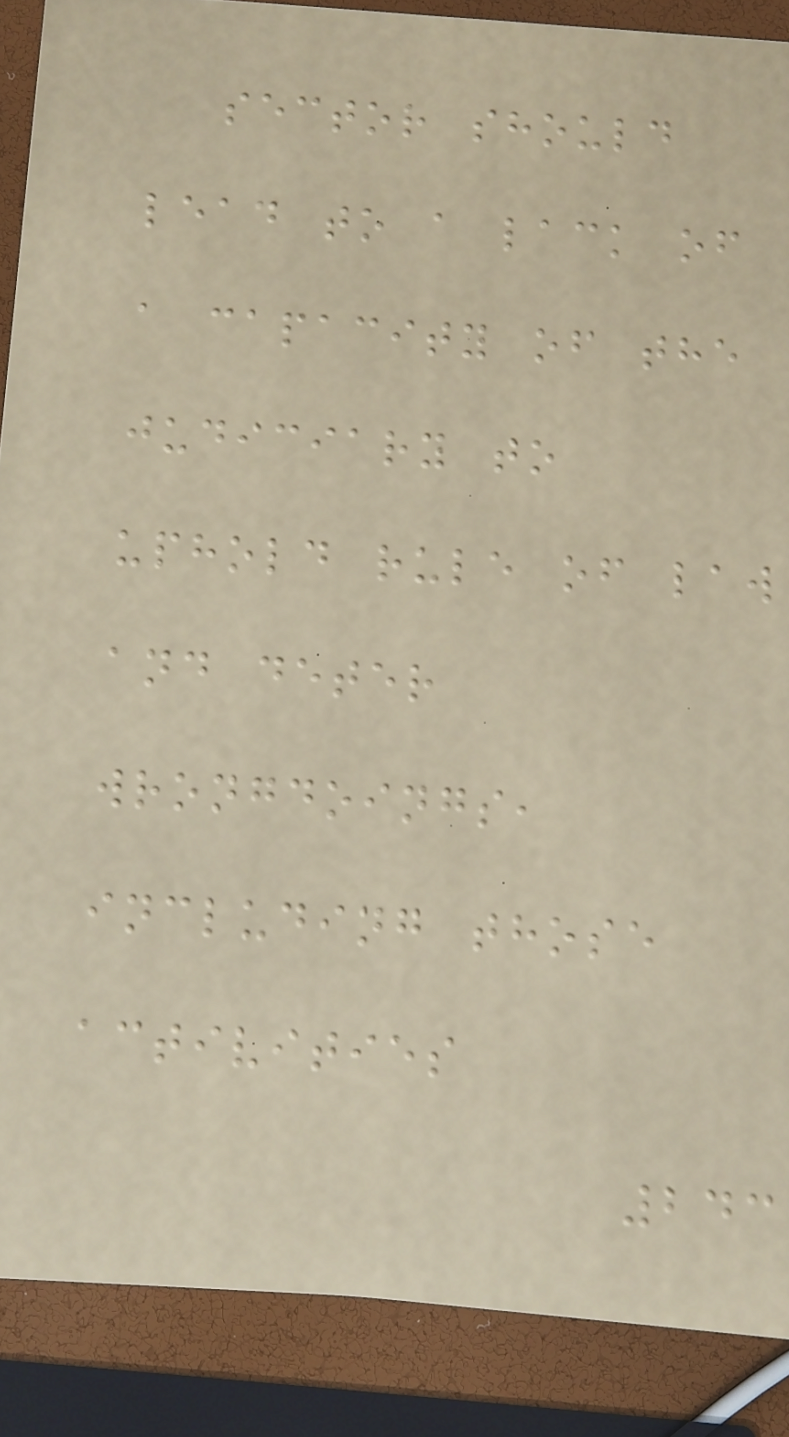sector should
lead to a lack of
a capacity of the
judiciary to
uphold rule of law
and deter
wrongdoings,
including those
activities
243
